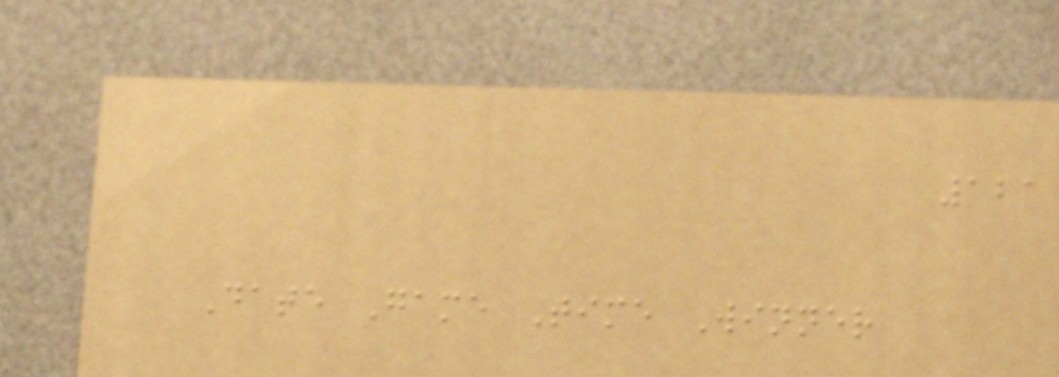121
Date Game Time Winner
